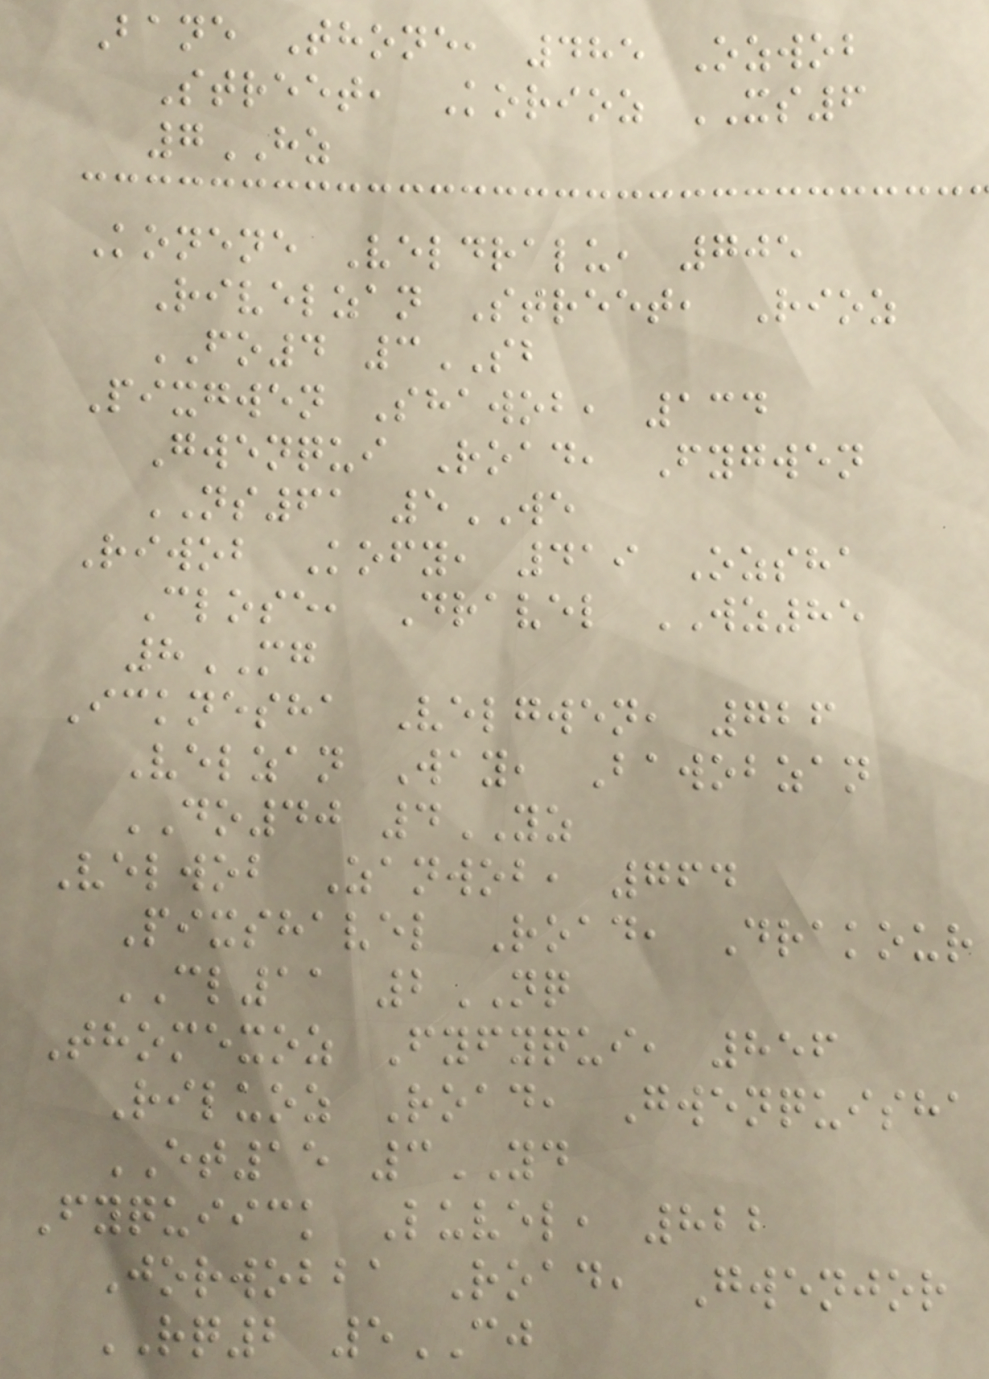Bane Thone, 485 Ozwob
Street, Korioz XS6
7HZ
Konene Veldralu, 705
Rivelzan Street, Rioz
FO4 3SB
Pixgwen Shawob, 134
Gwenqui Road, Fygwen
NS61 5WE
Riwob Kofy, 419 Ozsha
Close, Dravel WZ85
8MG
Icknesha Velgwen, 726
Velzan Way, Bawobzan
DO40 4YZ
Velwob Zanwob, 764
Pixshavel Road, Drakour
CL11 2NQ
Thomexoz Fyfyqui, 856
Riluoz Road, Gwenquisha
ET15 3YD
Fyquiick Luvel, 822
Jorwobba Road, Gwenjor
RQ2 5CJ
